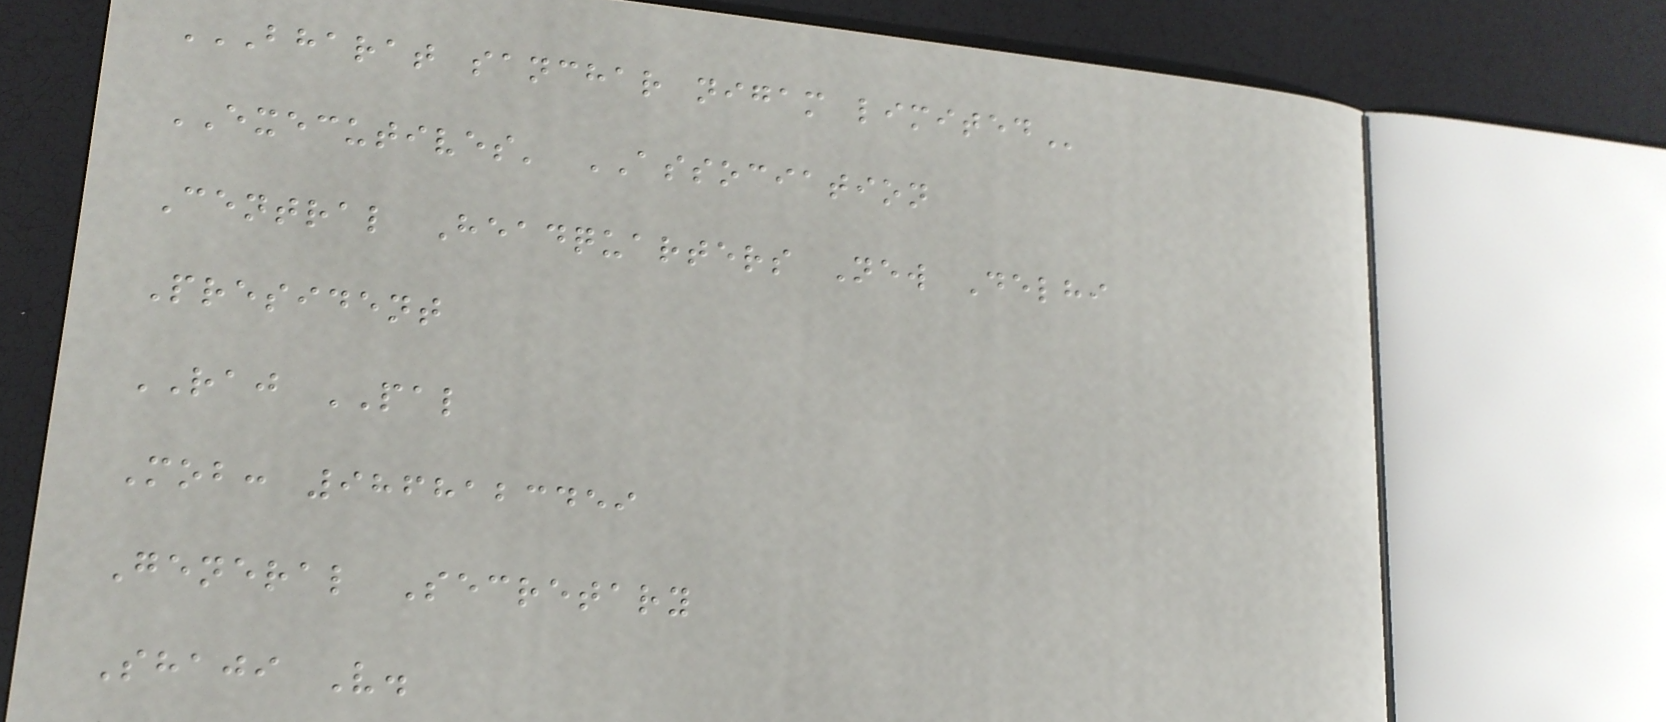BHARAT SANCHAR NIGAM LIMITED
EXECUTIVES' ASSOCIATION
Central Headquarters New Delhi
President
RAJ PAL
Mob: 9868123459
General Secretary
Shaji V.
